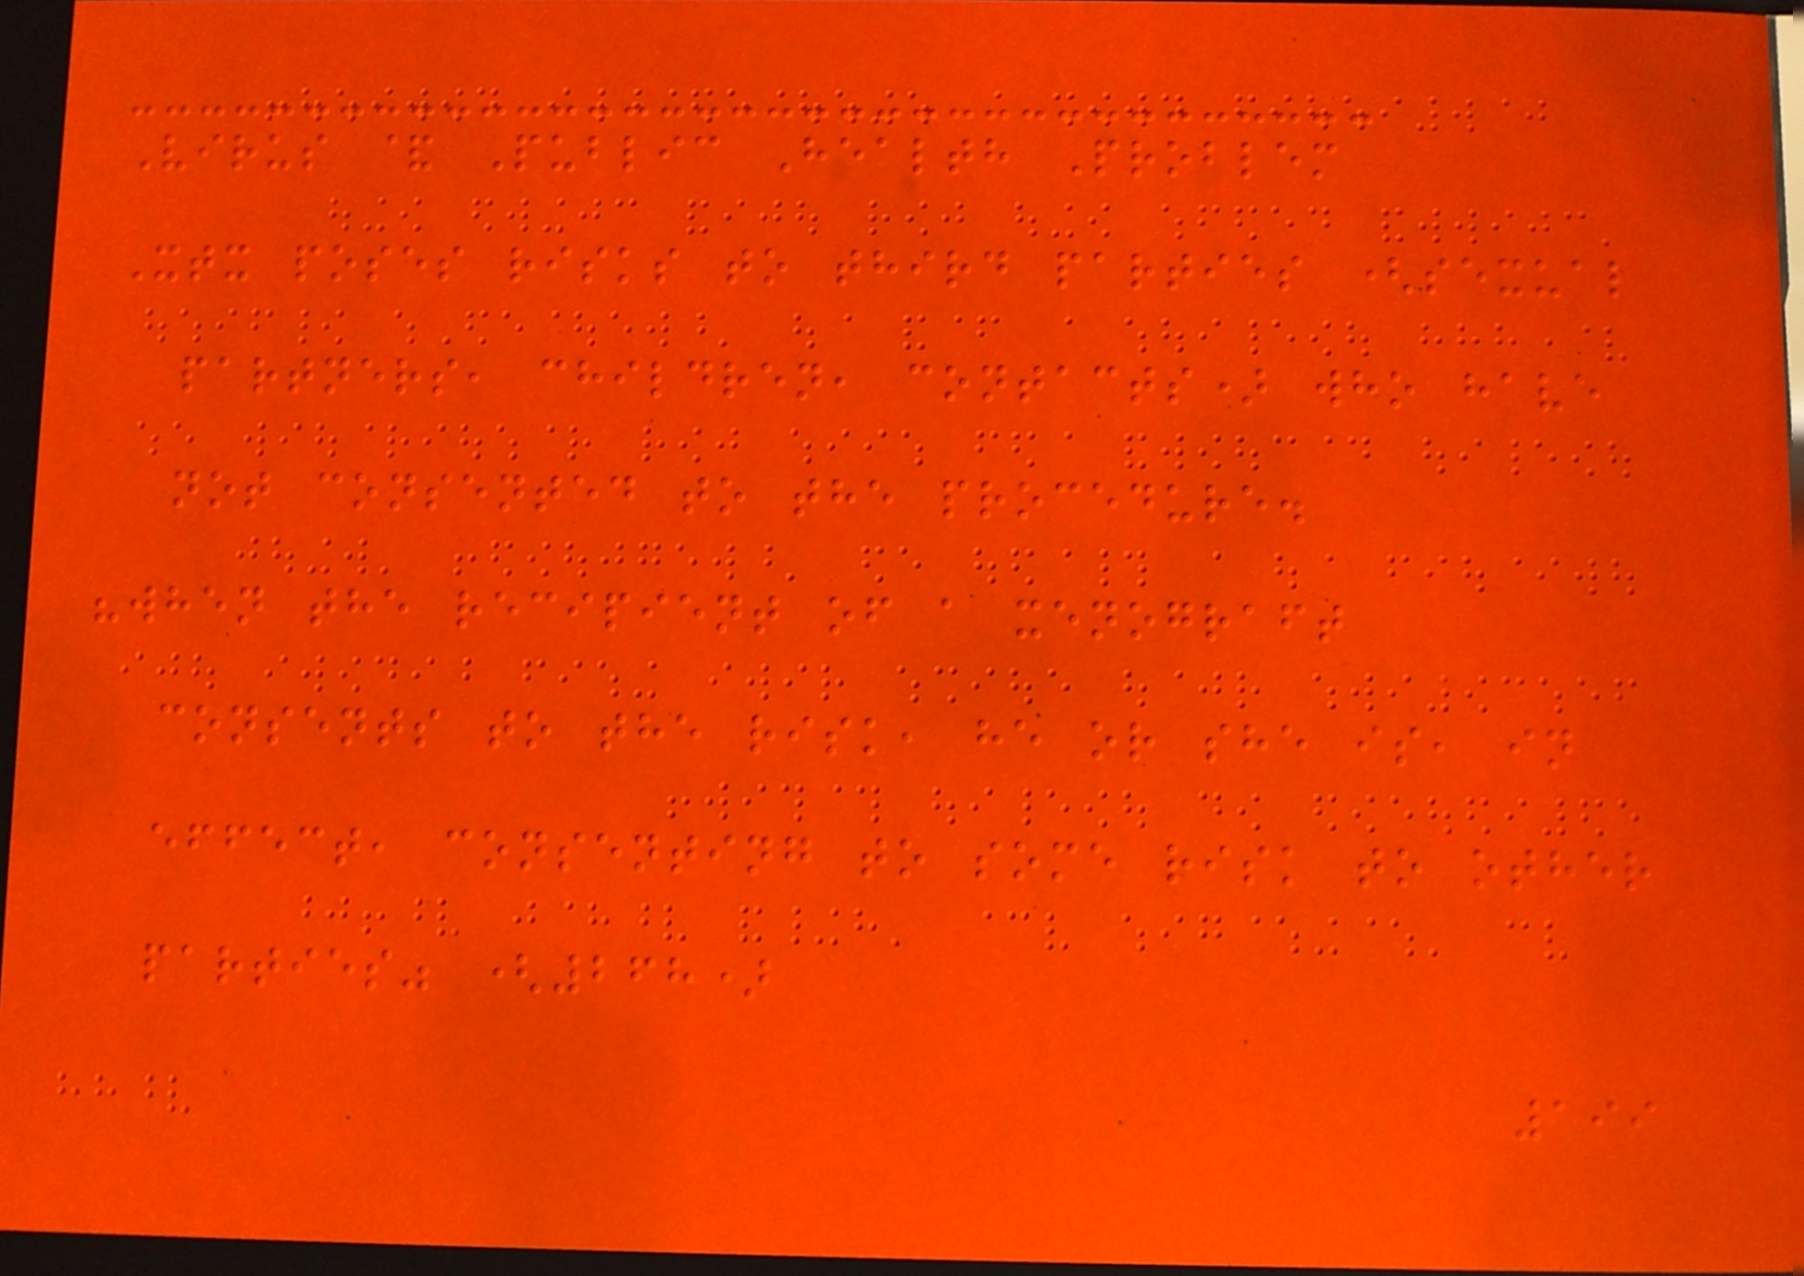Virus & Public Health Problem
Xtx poses risks to third parties (sexual
partners, children, contacts) who have
not consented to the procedure.
"when the recipient of a xenograft
consents to the risk, he or she is, in
effect, consenting to some risk to other
parties" (268)
199
